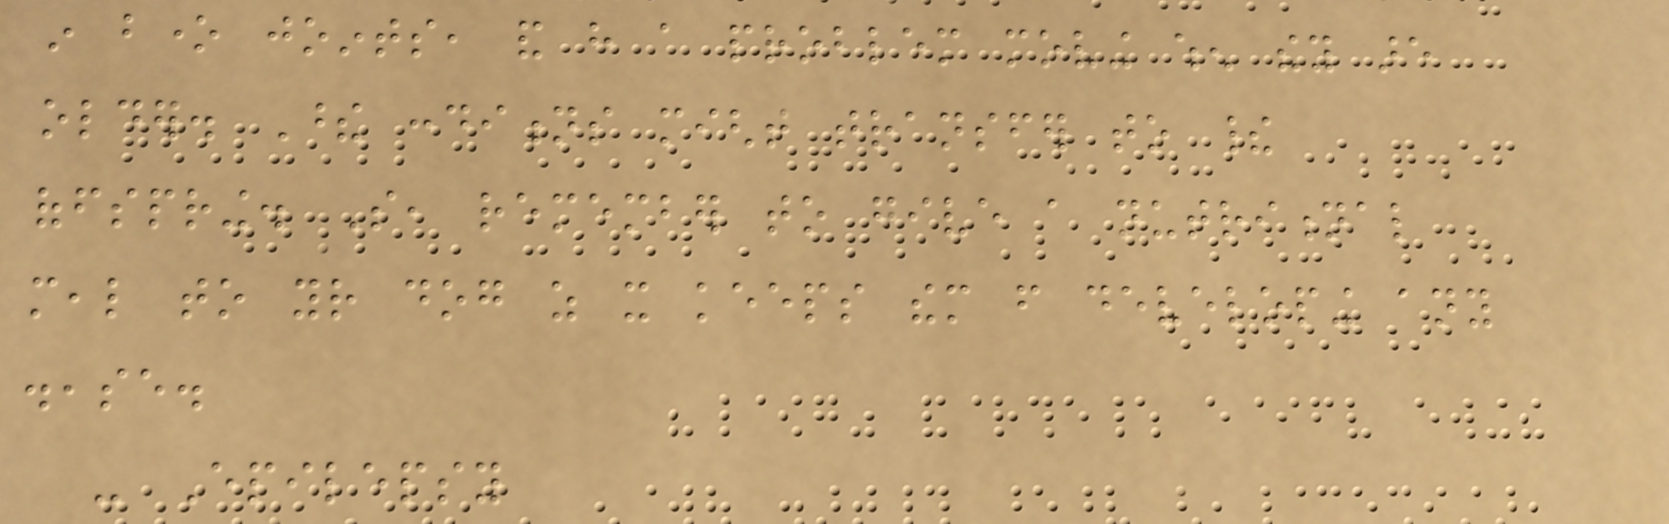in bone joints, and have a problem moving when they are
older. These conditions might transfer to their
offspring. So, remember to give a nutritional
meal to your dog as it keeps them from developing any
disease.
- Epilepsy
